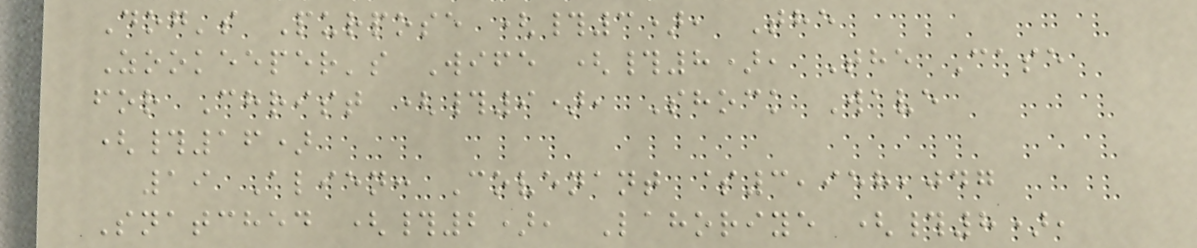Dog's Purpose (#3), The
Zookeeper's Wife (#8), The Case
for Christ (#9), Shock Wave
(#16)
19 Alien: Covenant $3,958,047
Snatched (#2), Lahoriye (#8),
